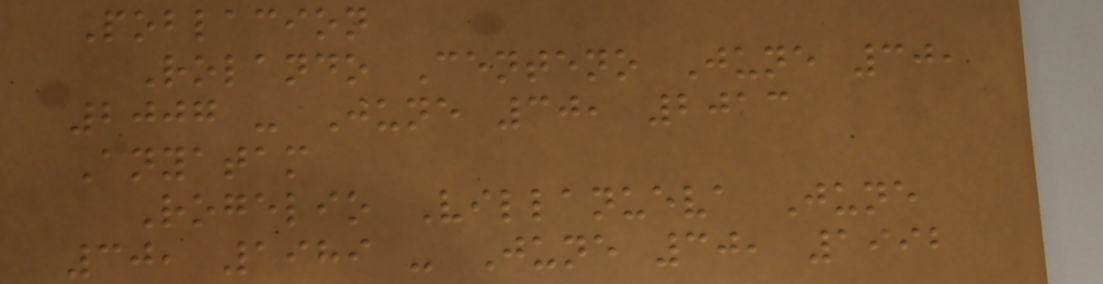Poblacion
Rolando Centeno June 30,
2007 - June 30, 2013
Anyatam
Rogelio Villanueva June
30, 1989 - June 30, 1992
